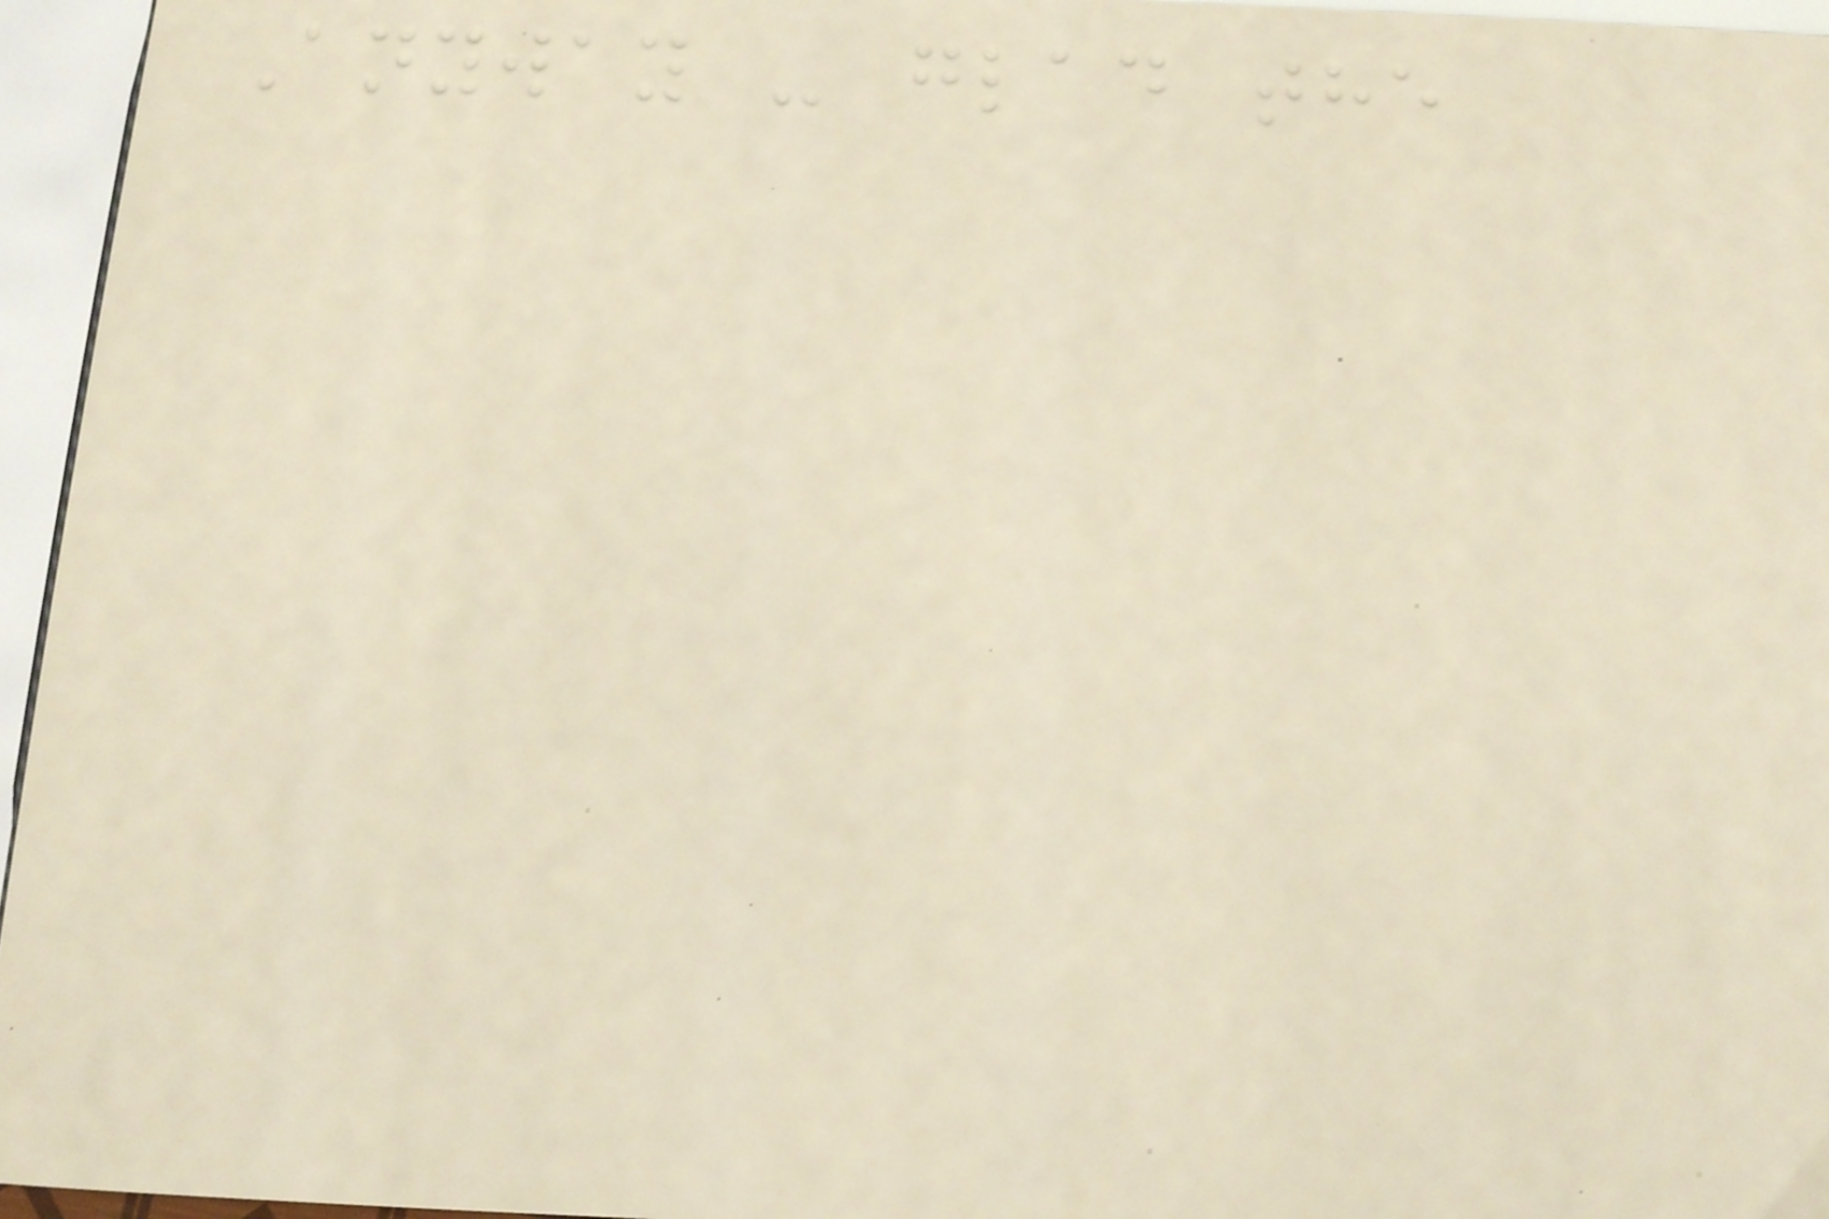Anyway - glad the
